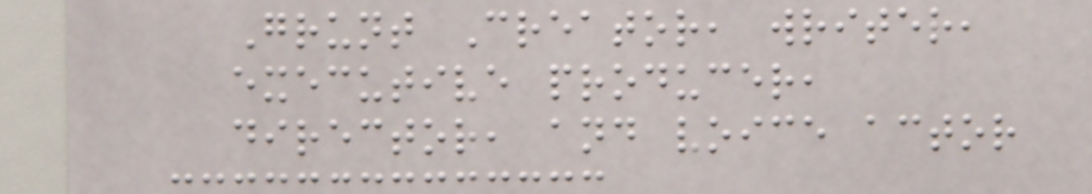Grunt Creator, writer,
executive producer,
director, and voice actor
